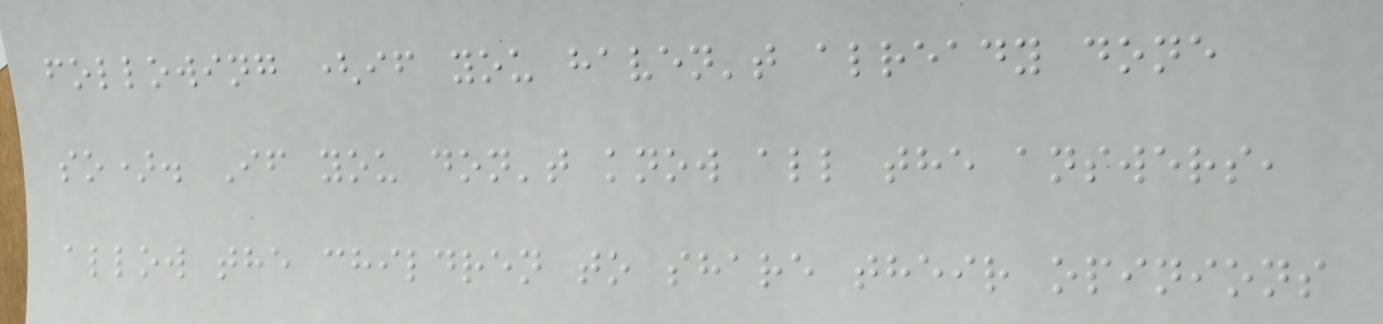following (if you haven't already done
so). If you don't know all the answers,
allow the children to share their opinions
